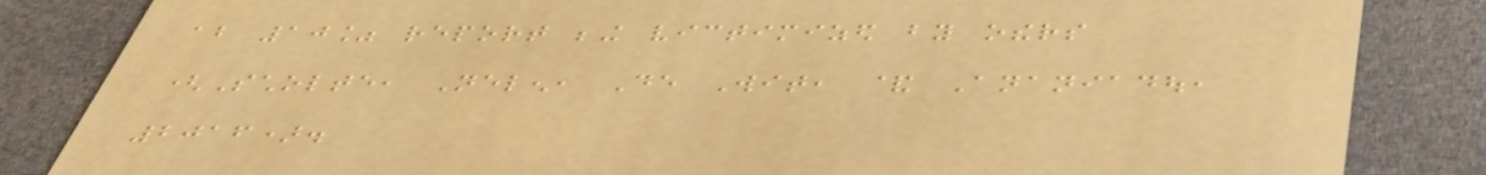about 10% report being victimized by others
(Scholte, Nelen, De Wit, & Ananiadou,
2016).
